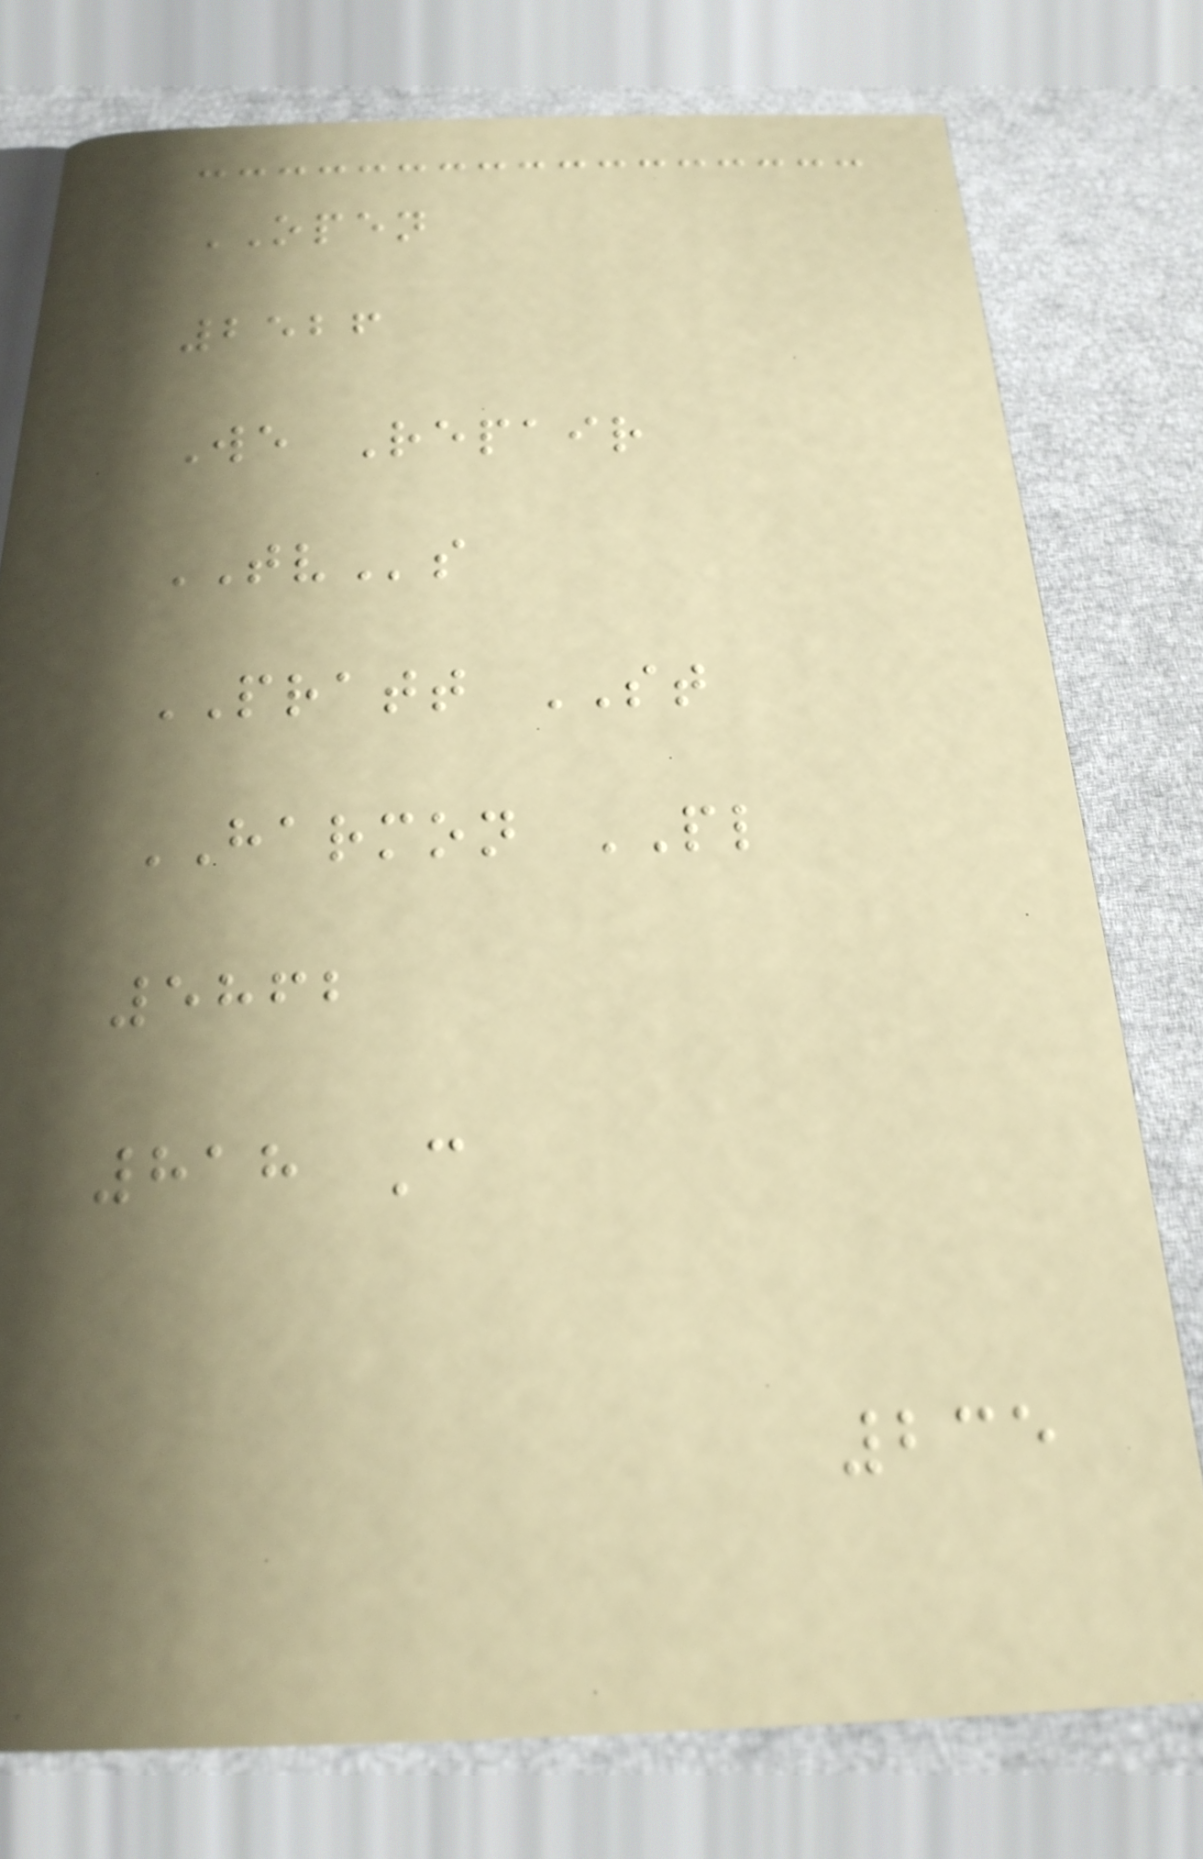OPEN
2526
We Repair
TVs
PRATT ST
HARMON PL
5862
818 C
235
